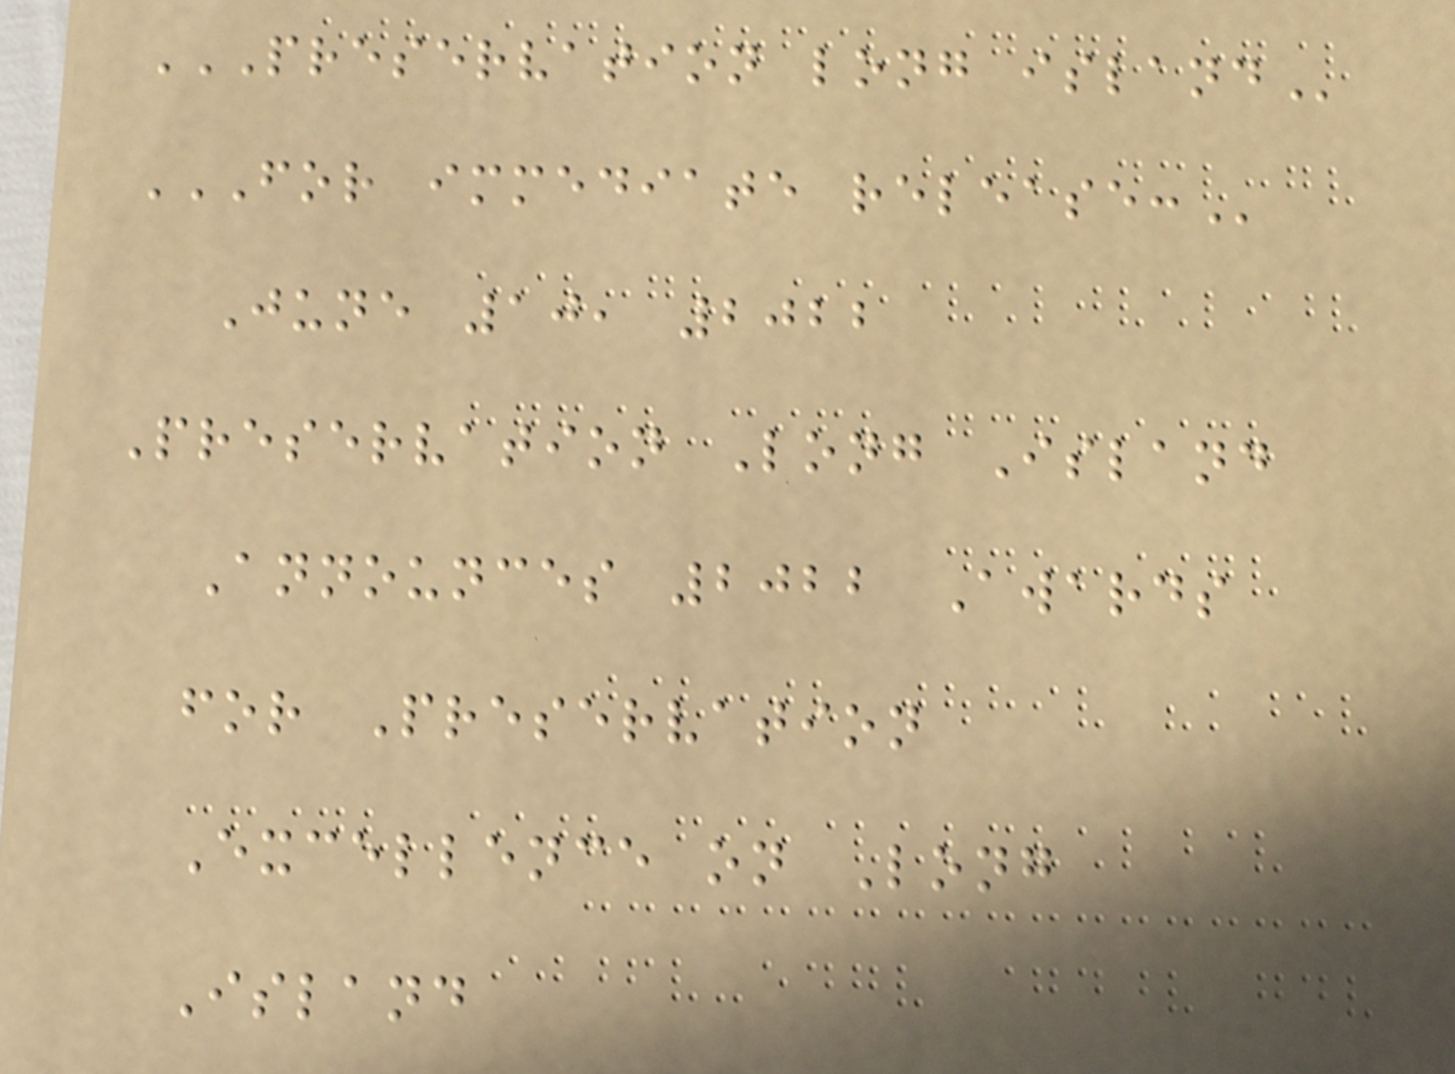PRESERVATION LONG ISLAND
FOR IMMEDIATE RELEASE:
June 10, 2022
Preservation Long Island
Announces 2022 Awards
for Preservation
Excellence on Long
Island
